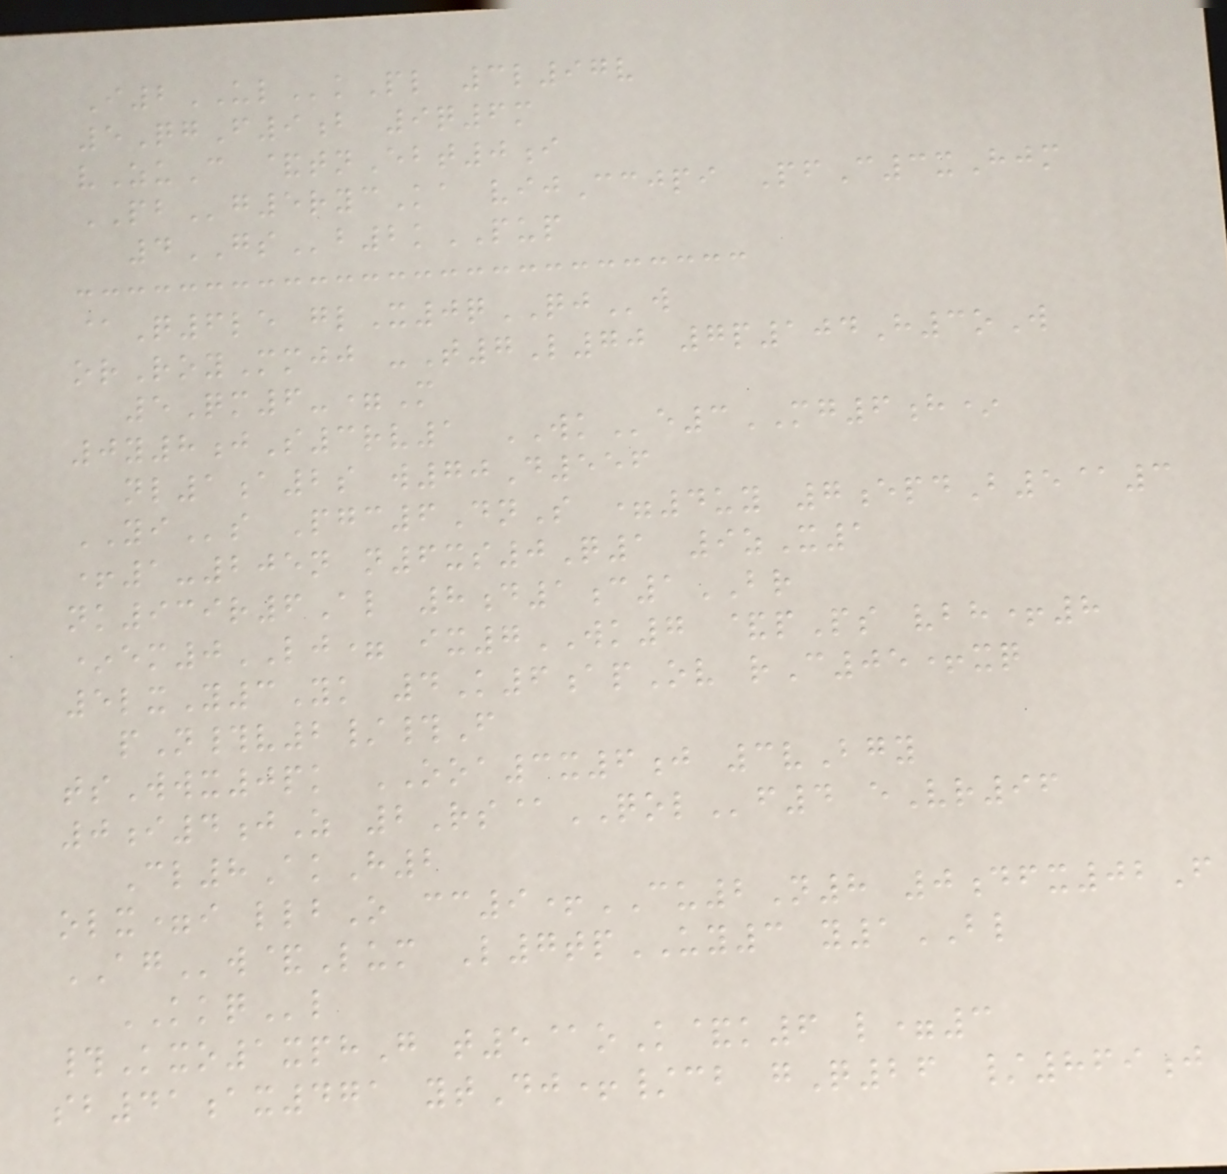I2ULkPl 3l97v
5QgF9b 9q6m
vZuC &tnEbt0i
PBg5rycKa vijCcjpi PfC3xHjm
4GSb2kPUP
@Q6le glX0qQJw
orRoyMmjj -T7L70 7p104H3oW
5Qm6-=M
0y8jS3rv1 WKe3MG6h*
nl1a2s w70D556
YIs Pgc6DnS =4uy 7epdB5@3
+1-205n n6xs0Q1 9zX1
nk939r6Al 8d1c1BR
*em0LJ= ix7WK7 &pPs vbh+8
5lxY3Yk 4K6apOv rC05+xq
pN#v2/#F
tsWwx0pk OOA3x6j 3vBgy
0i4jZ 2Rs@QOLf4 eVr96
Cl8AkH2
olx=i llbO cc9+CU2N8 0dfx02F
AGw&Lum L7tpUY3 y1BL
KKQl
#Kxo1xphG t5@oK&k6 l=3
sb41ax471 ytDj+/cb gQ26 /869j
